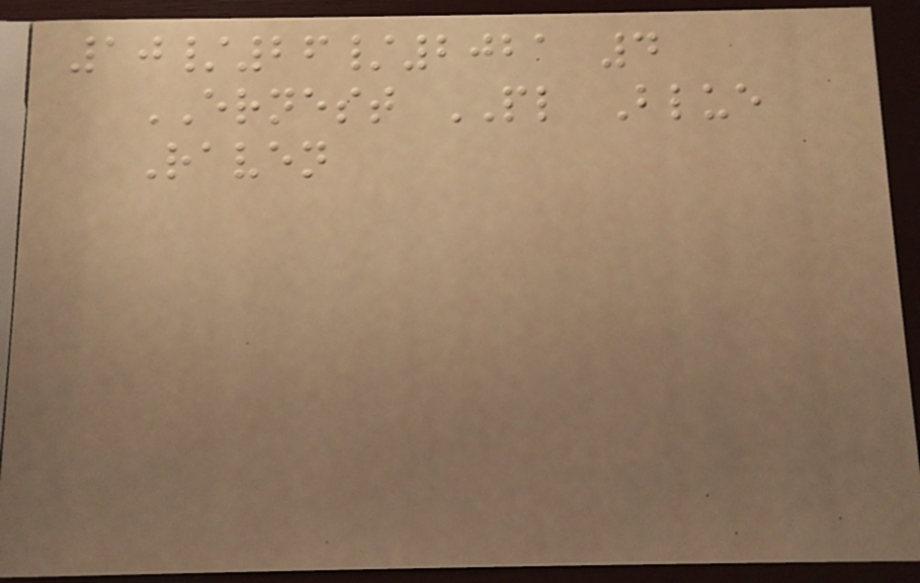10/26/2021 4
ERNEST PL Blue
Raven
